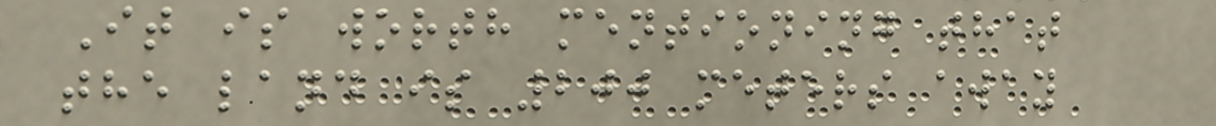It is worth mentioning that
the land is 200 meters away
